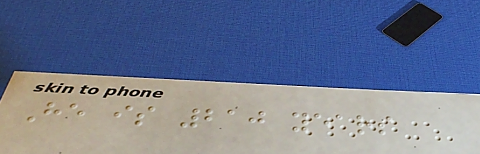He is 210 years
